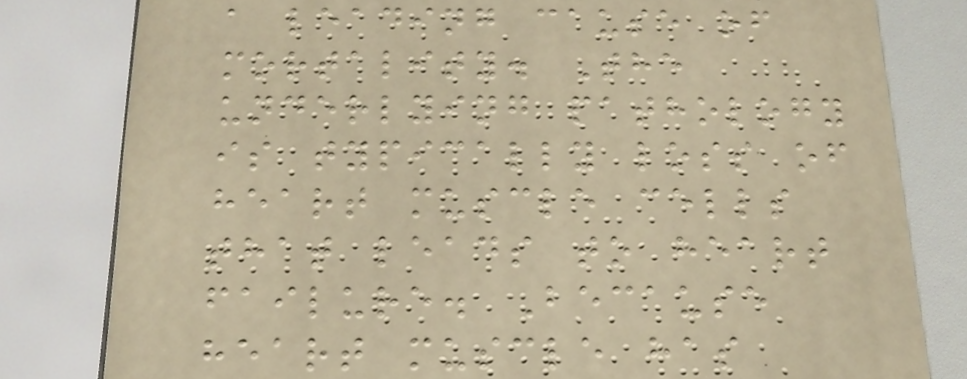a leading cause of
mortality. The
underlying pathology
is typically loss of
heart muscle cells
that leads to heart
failure. Because
heart muscle has
